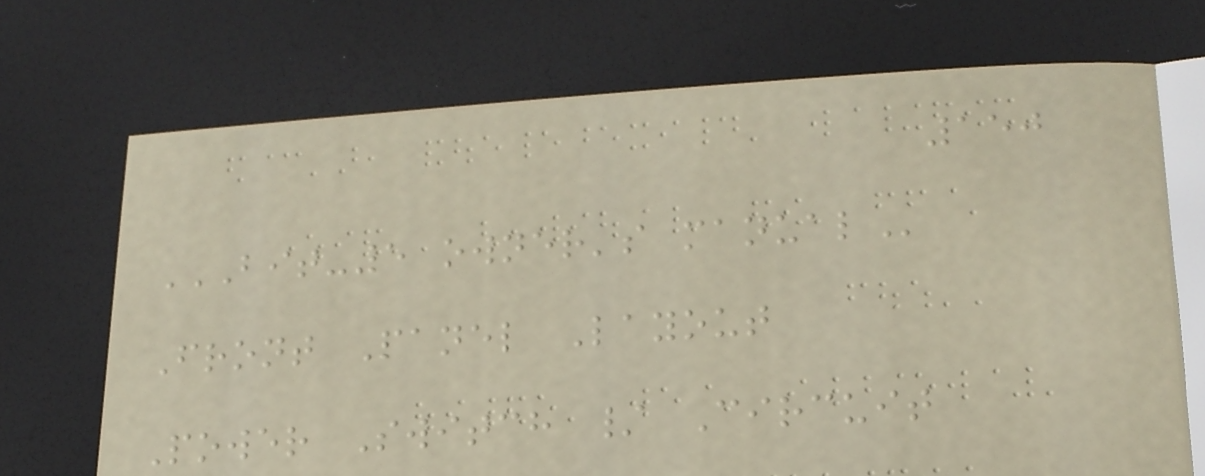150
BIT-5 OWNER'S MANUAL
Front Panel Layout
Power Switch / Circuit
